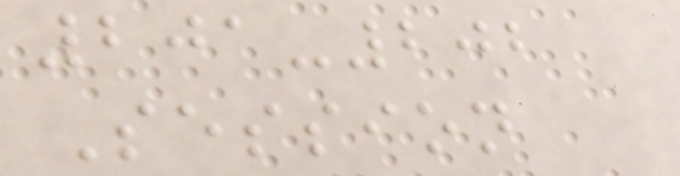201-202
Session
